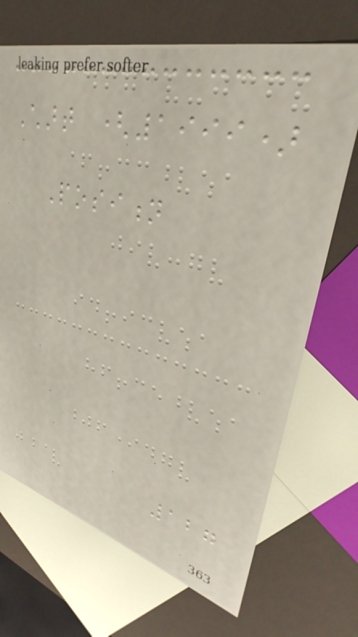Chart (1999)
Position
127
